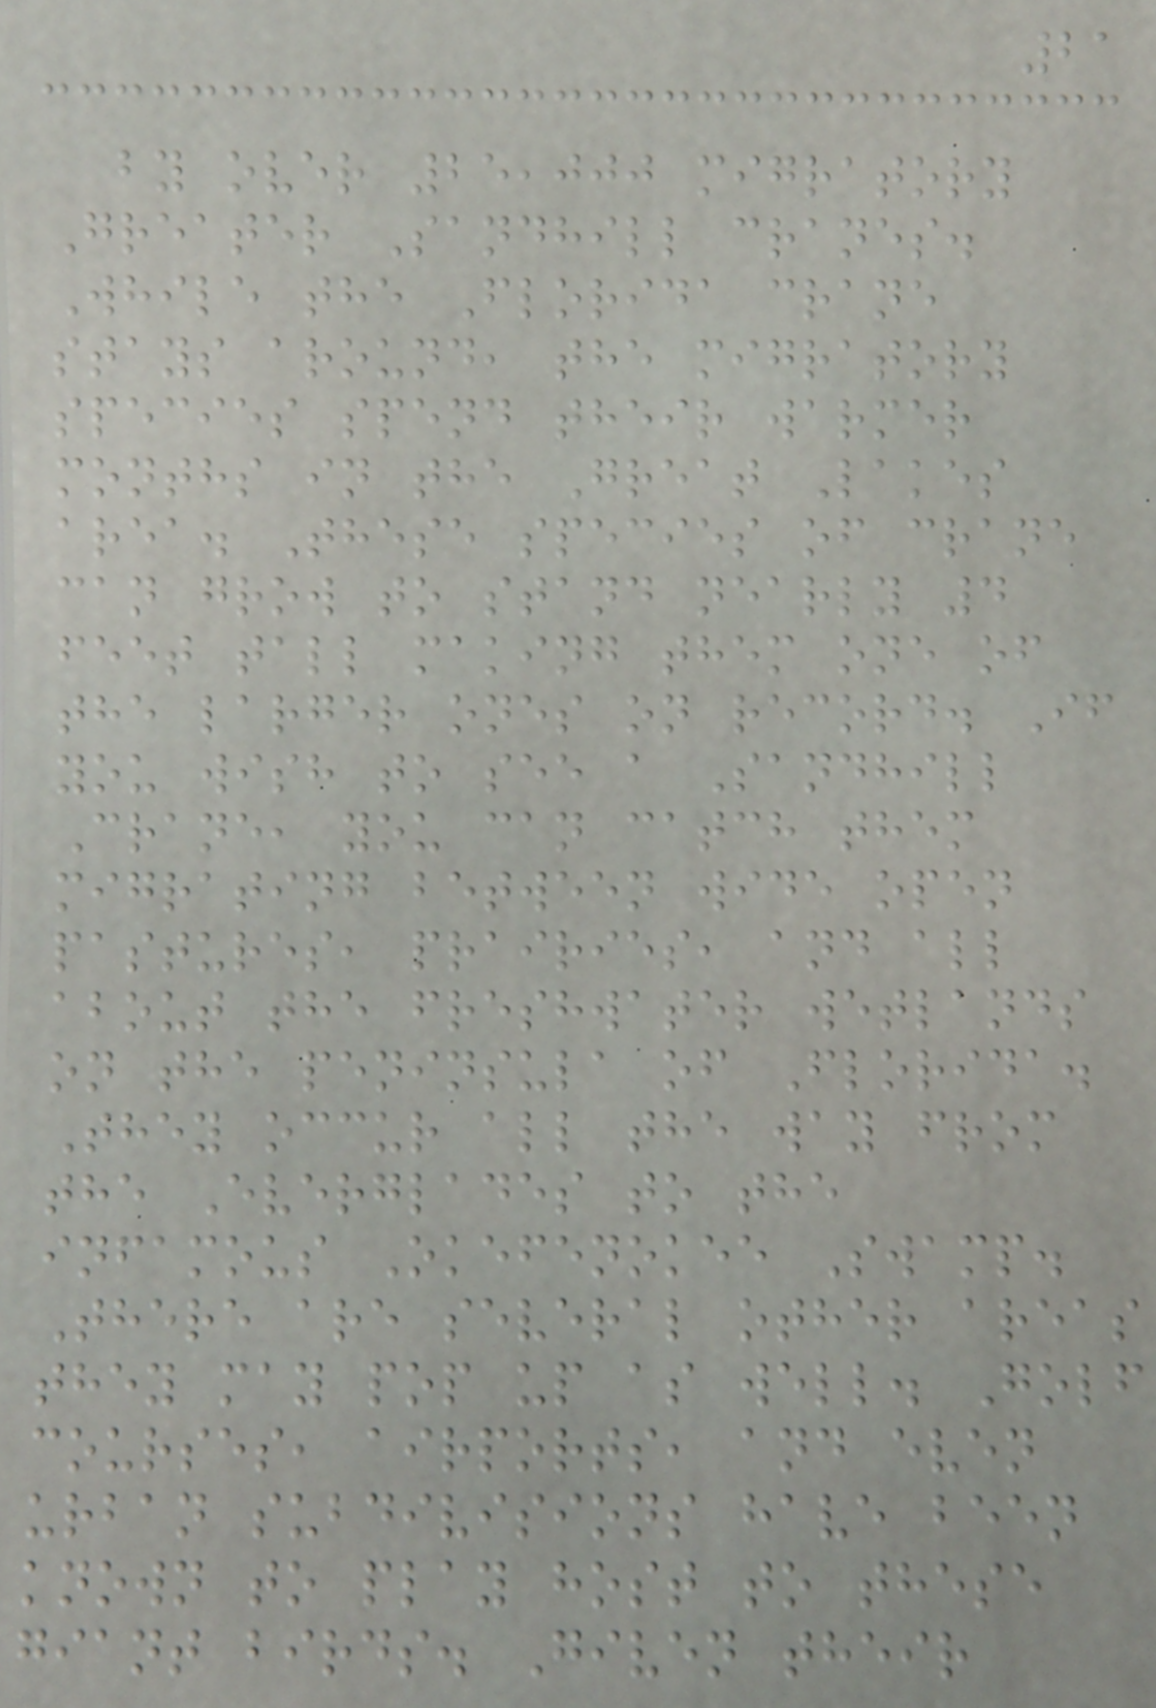21
by over 25,000 migratory
Greater Sandhill cranes.
While the Florida crane
stays around, the migratory
species spend their warmer
months in the Great Lakes
area. These species of crane
can grow to stand nearly 4
feet tall making them one of
the larger ones on record. If
you wish to see a Sandhill
Crane, you can catch them
migrating between wide open
pastures, prairies, and all
about the freshwater wetlands
on the peninsula of Florida.
They occur all the way from
the Everglades to the
infamous Okefenokee Swamp.
There are several other areas
they may pop up as well. Golf
courses, airports, and even
urban subdivisions have been
known to play host to these
giant birds. Given their
